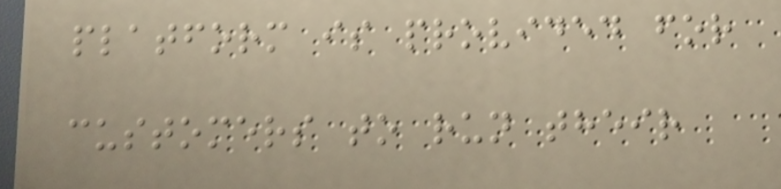platform is provided for
customers to run their
